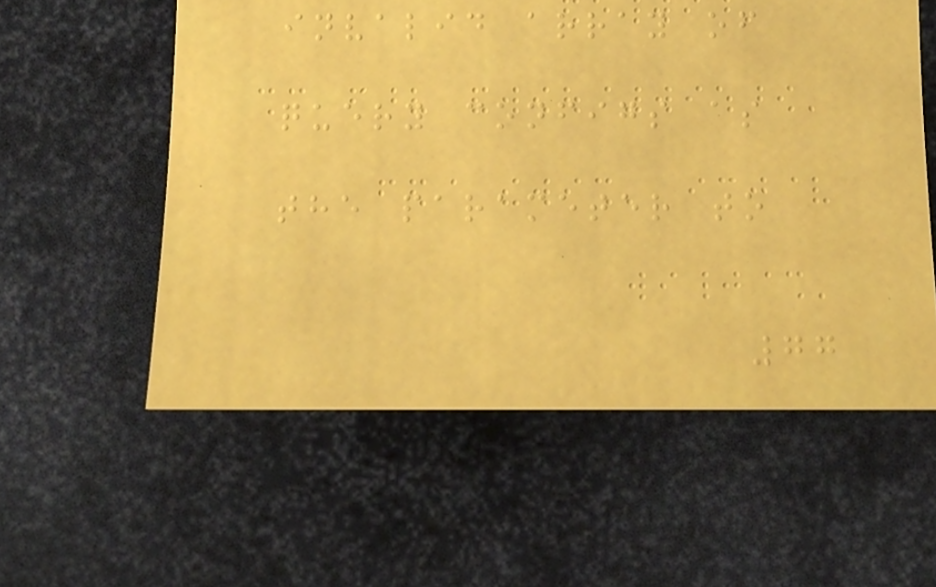invalid array of
query configs as
the parameter to
77
